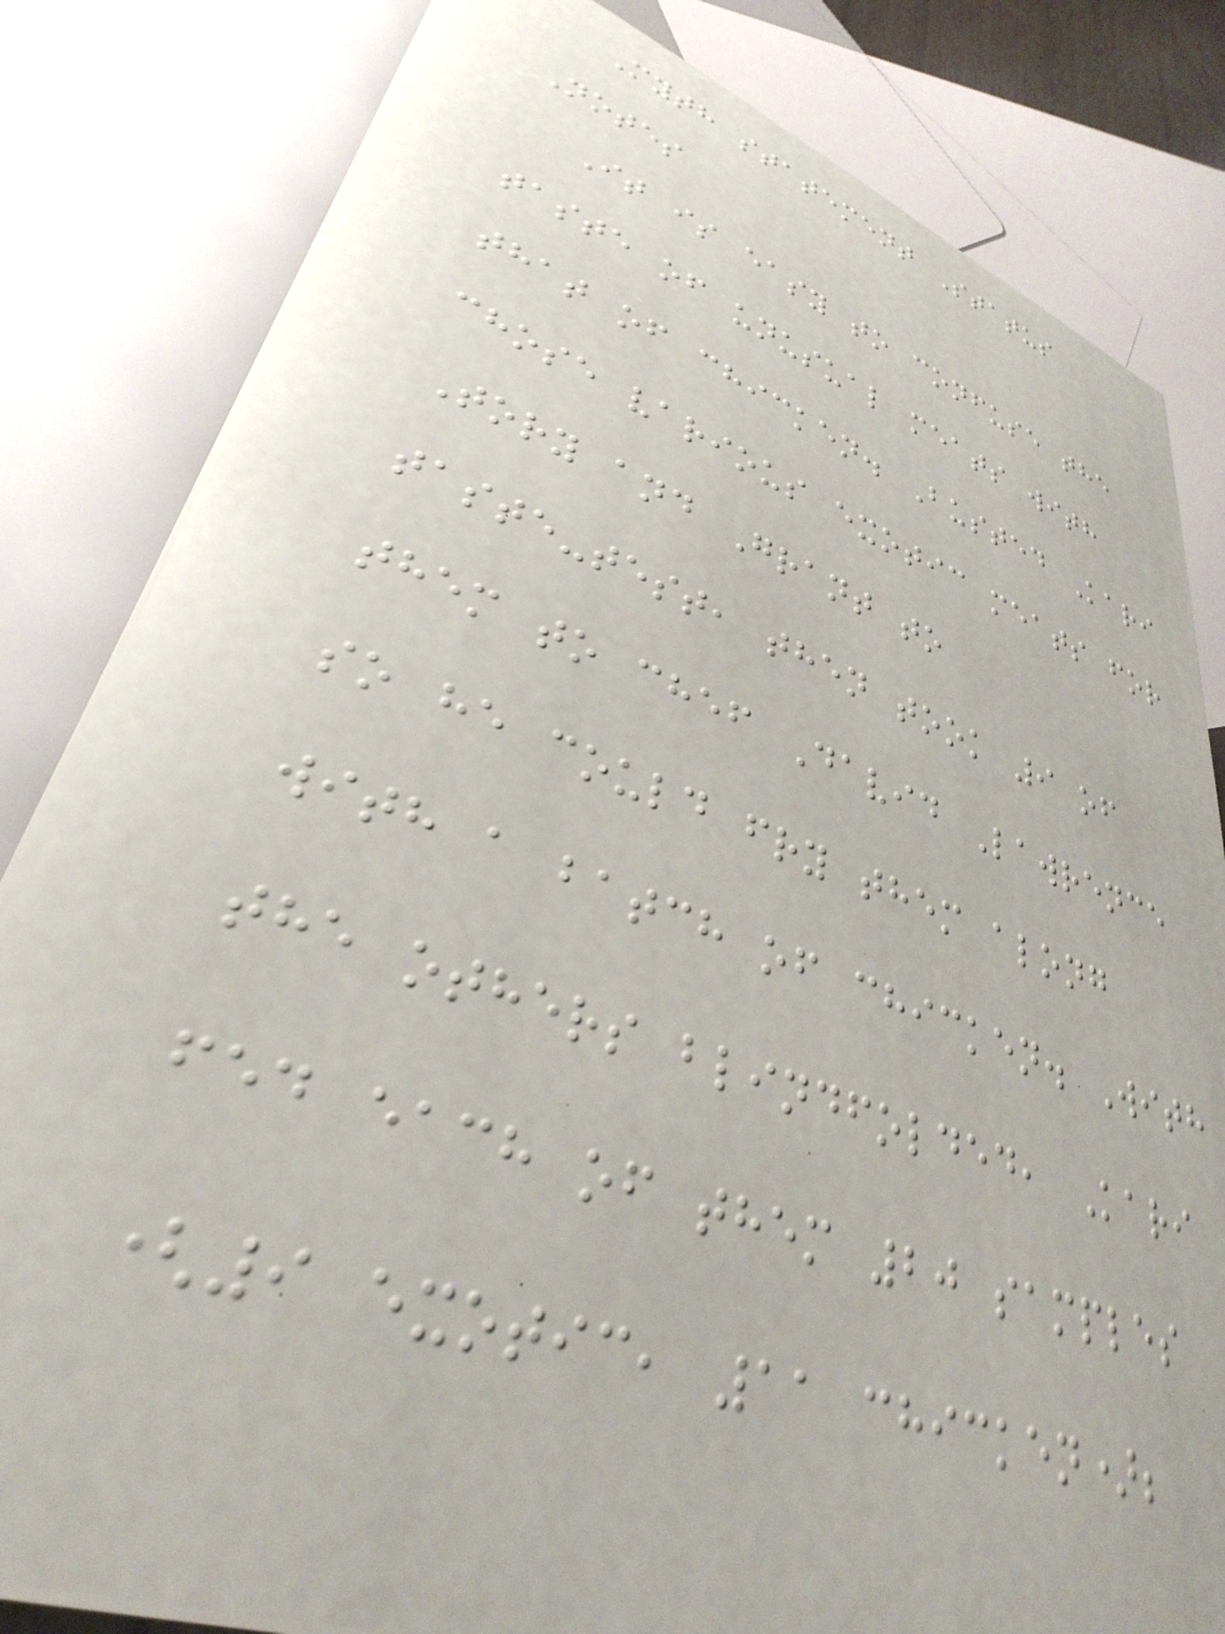Myth statement Status
Notes
It is easy to confuse the
taste of unusual meats with
that of chicken. Busted Kari
chose various exotic meats for
Tory and Grant to
taste-test, then took 9 of
them to chef David Lawrence
so he could fry them along
with a batch of chicken. With
the others blindfolded, Kari
fed each of them 20 samples
(9 exotic, 11 chicken);
